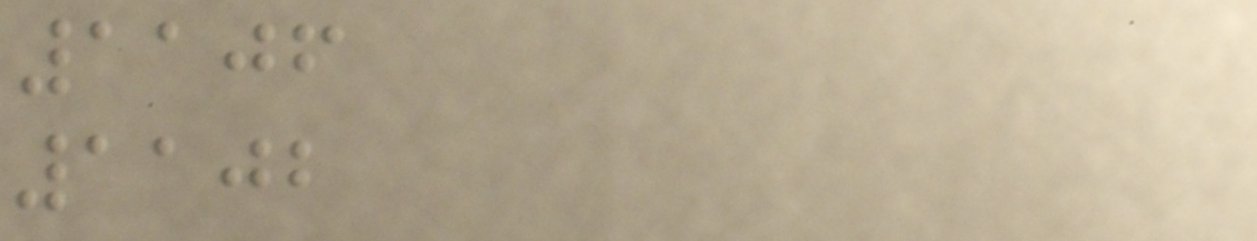1106
1102
